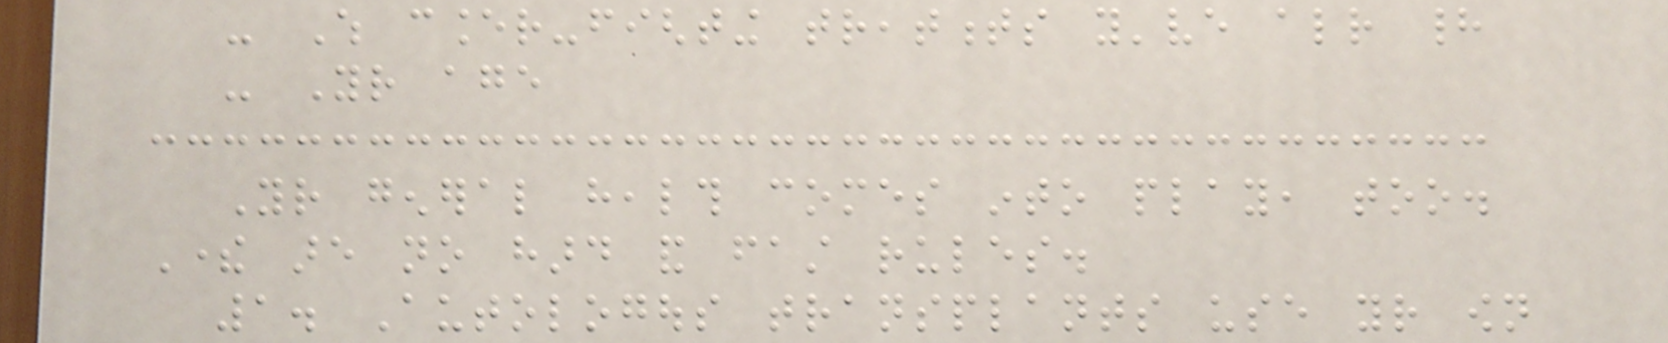- Which cancer-fighting treatments you've already had
- Your age
Your general health comes into play, too.
There are no hard and fast rules.
1. Autologous transplants use your own
